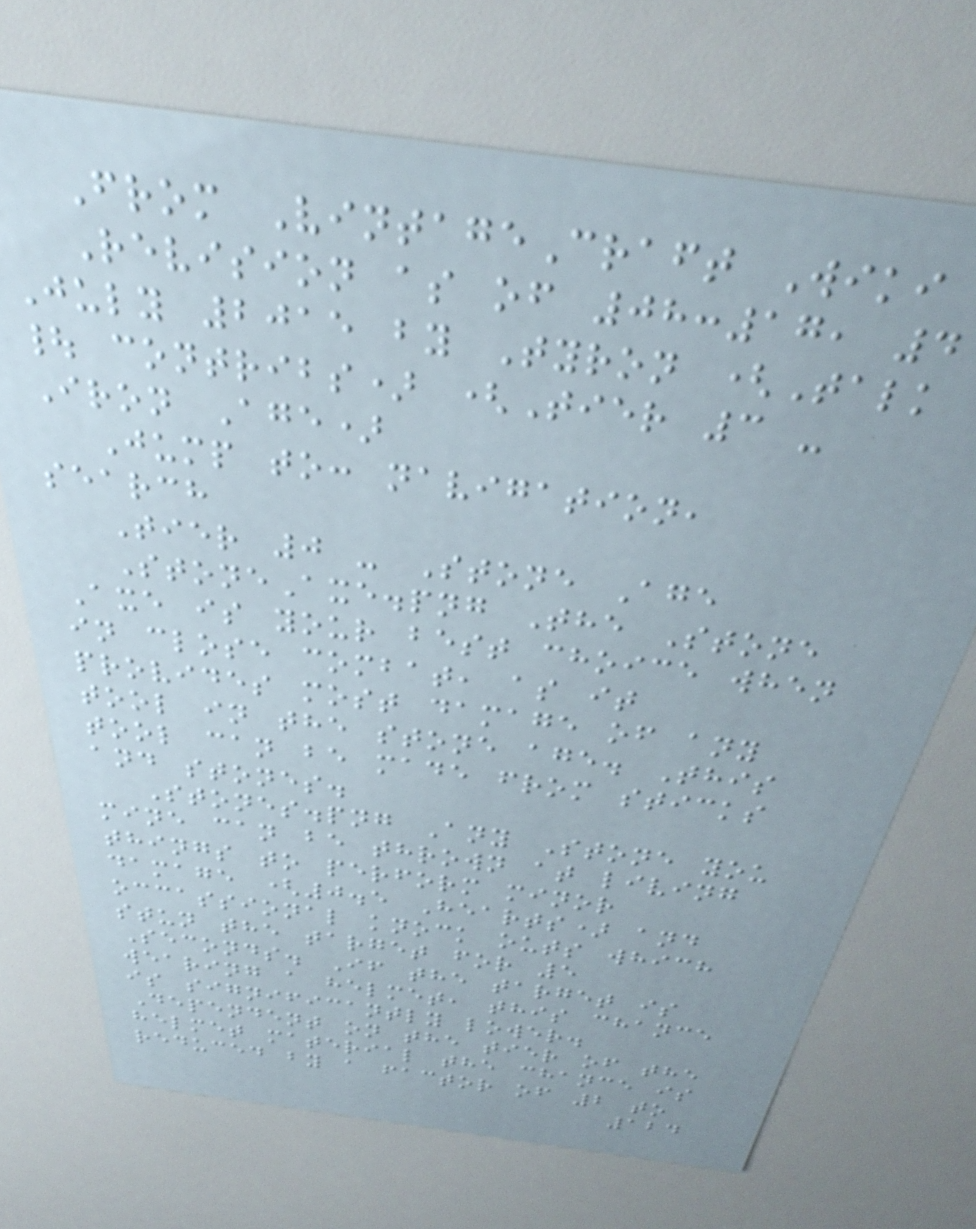From VintageCraft Wiki
Revision as of 08:17, 4
July 2015 by Tyron (Talk
| contribs) (Tier 3 -
Iron Age)
Jump to: navigation,
search
Tier 0 - Stone Age
StoneAxe.png The Stone
Axe is your best choice when
in close combat, as it
provides most damage of any
tool in the stone age. This
tool can be made from sticks
and stones.
Stones.png Any Stone you
mine can be thrown at living
things to perform minor
damage (0.5 Hearts) and
occassional knock outs which
stun the target for 5
Seconds. If the target is
wearing a helmet, this chance
is significantly lower.
Dependent on the tier of the
helmet material the chance is
reduced by a factor of 2 to
124
